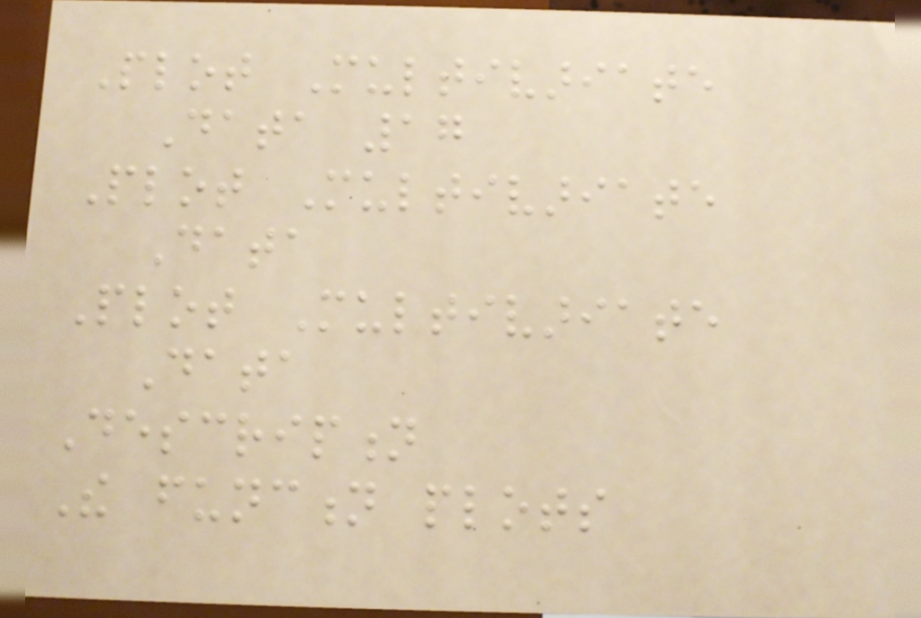Plot Multivariate
Data 17
Plot Multivariate
Data
Plot Multivariate
Data
Description
The function plots
